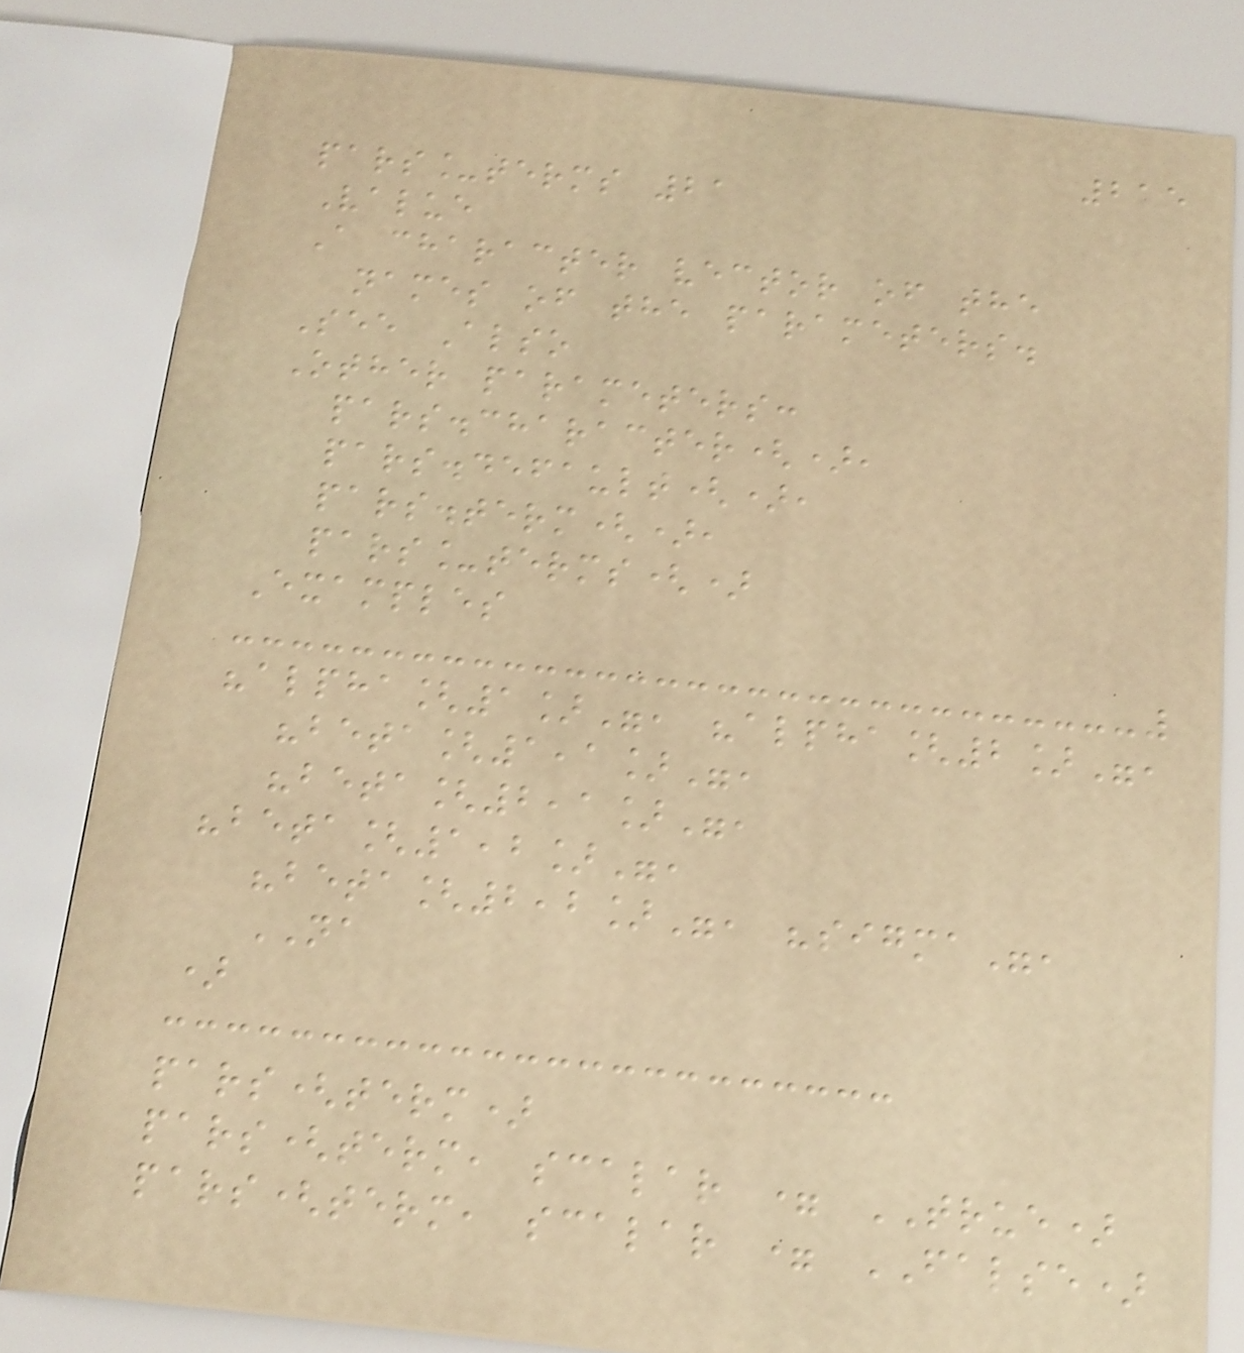215
pars_terms 21
Value
A character vector of the
names of the parameters.
See Also
Other parameters:
pars.character(),
pars.default(),
pars.term(),
pars_terms()
Examples
"alpha[1]", "alpha[2]",
"beta[1,1]",
"beta[2,1]",
"beta[1,2]",
"beta[2,2]", "sigma",
NA
)
pars(term)
pars(term, scalar = TRUE)
pars(term, scalar = FALSE)
